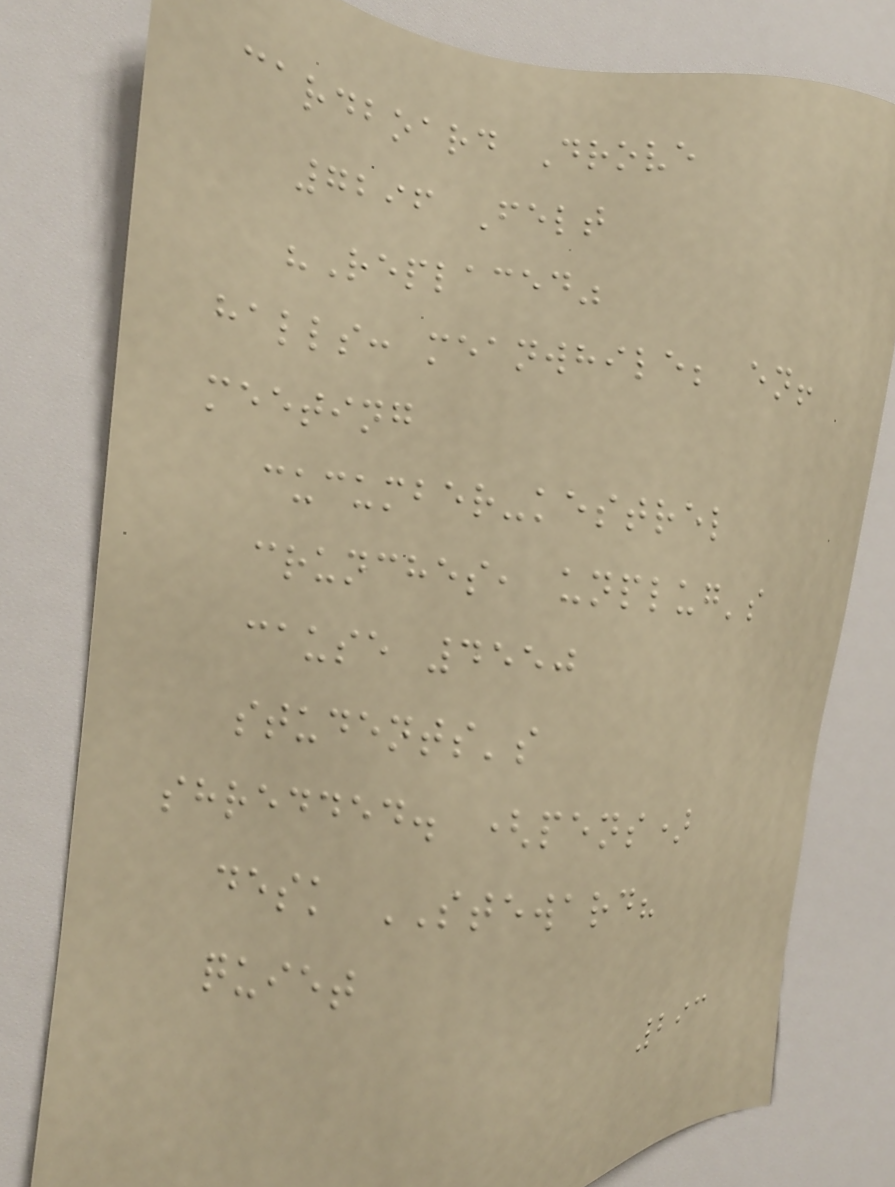cardboard Drove
7296 Felt
"Replaced"
halls: meanwhile; en!
meeting
cucumber-kestrel
crunches, unplug's
cause 4550
students's
shredded. (pens)
desk STEWARD?
quiet
293
